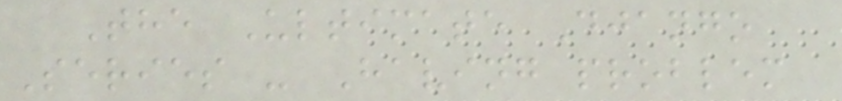The Ultimate Django
Series - Having problem
